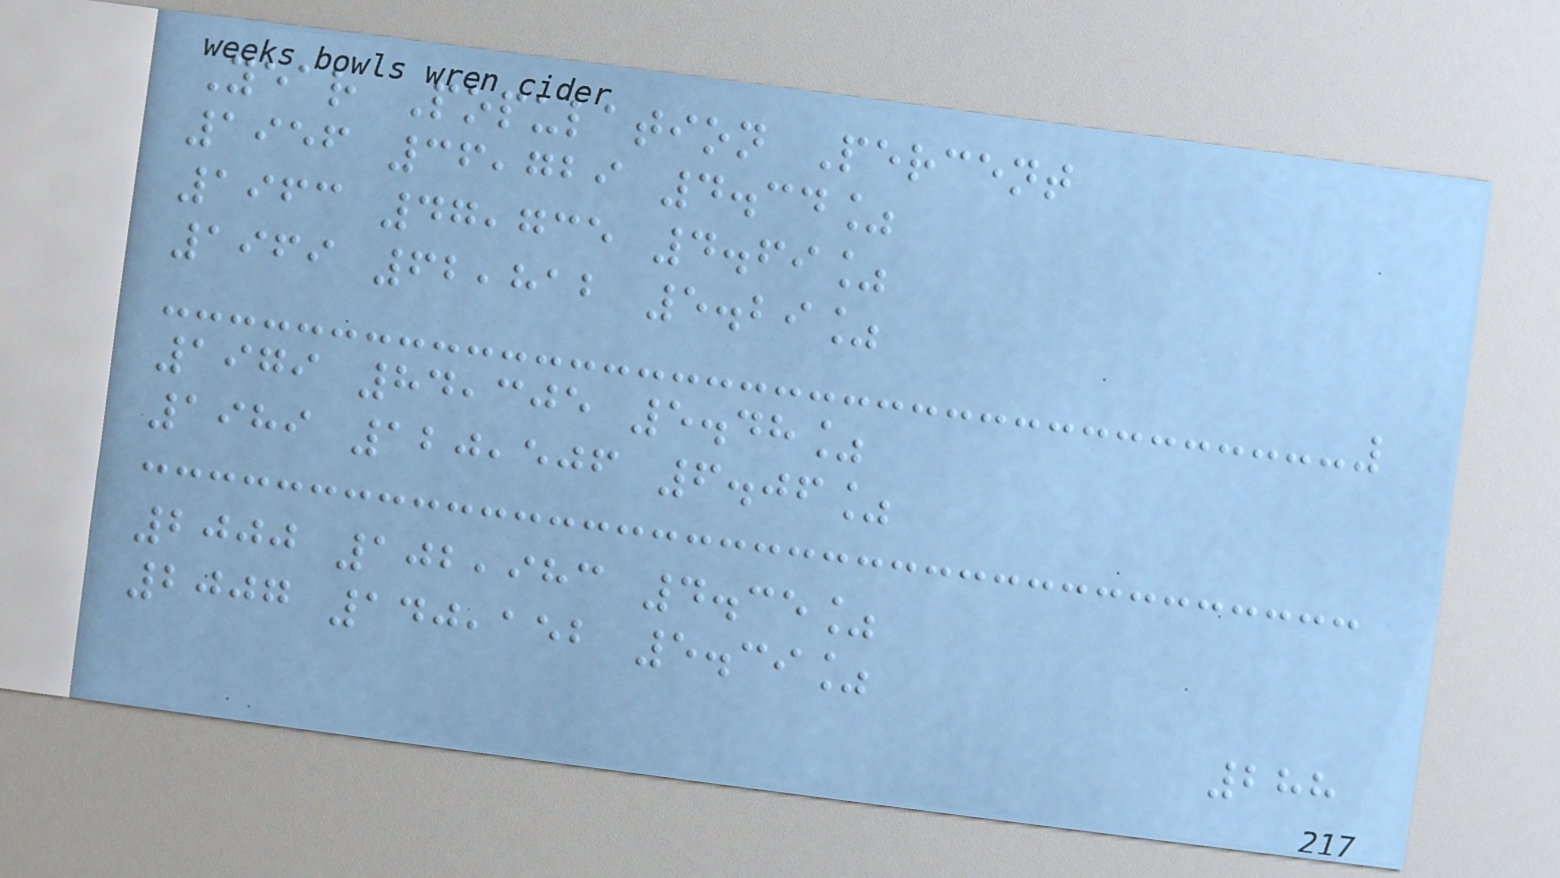Year Population Percent
1956 36,729 4.34%
1963 47,735 4.69%
1969 62,812 5.29%
1979 84,305 5.48%
1989 120,506 6.06%
2000 102,983 4.35%
2007 140,152 5.39%
288
